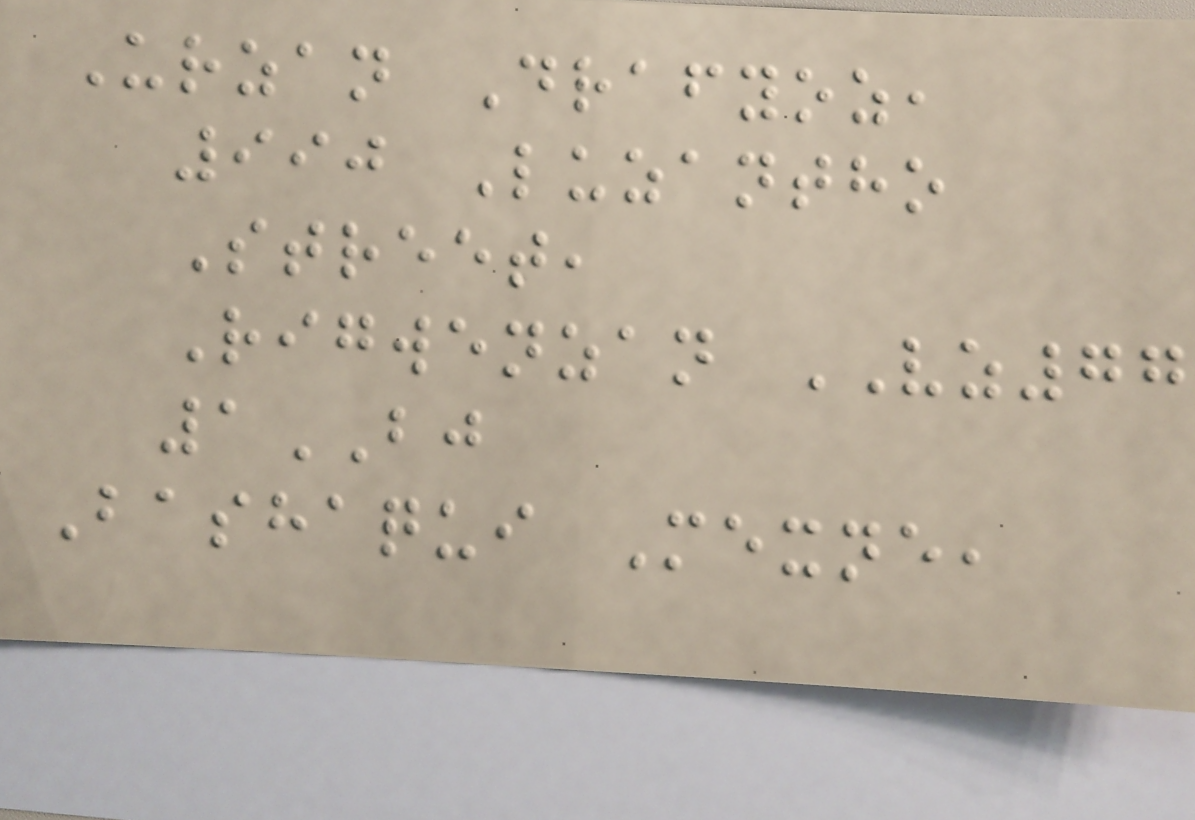Urzan Drafyoz,
990 Luzantho
Street,
Rigwenzan VZ77
1BJ
Bashaqui Mexne,
